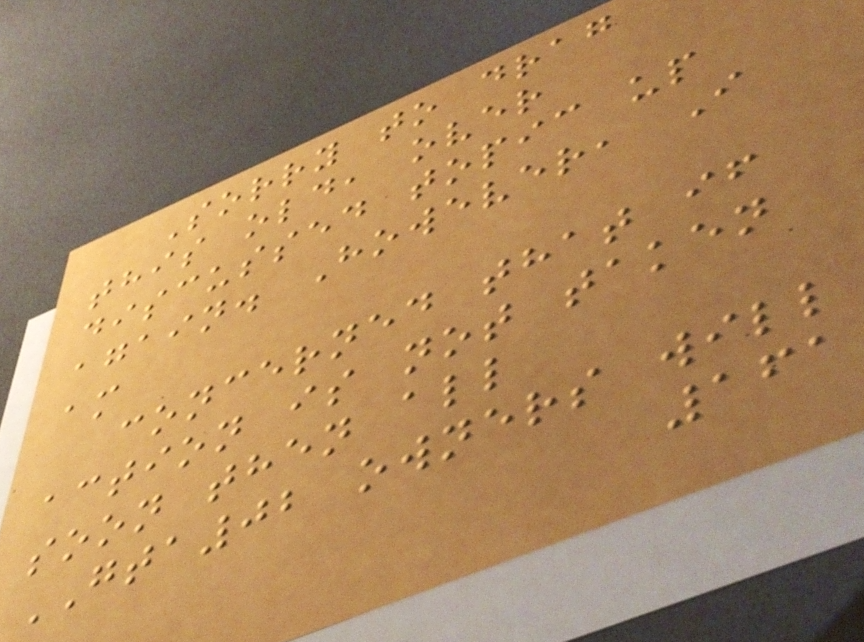Sorry to drag
this old, over
discussed topic up
again. However, I
am
concerned that if
action is not taken
soon then all
GTA02 owners will
161
